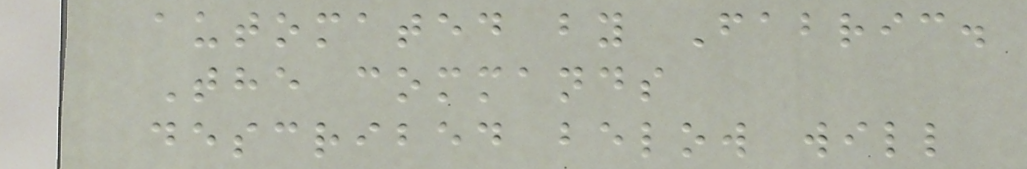automated by Fabric.
The commands
described below will
